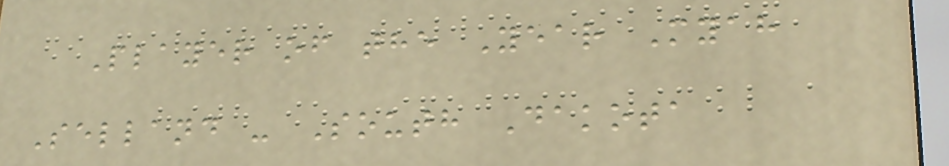Player of the Year Myah
Selland - South Dakota
